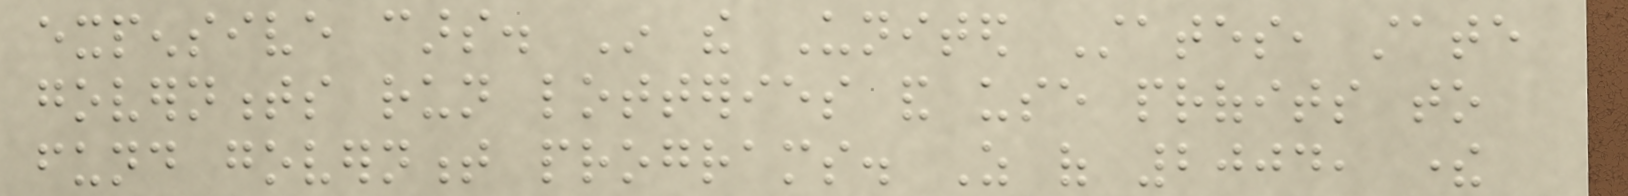expensive cars. In the United States, state
governments run lotteries and use profits to
fund government programs. As of 2004, there
